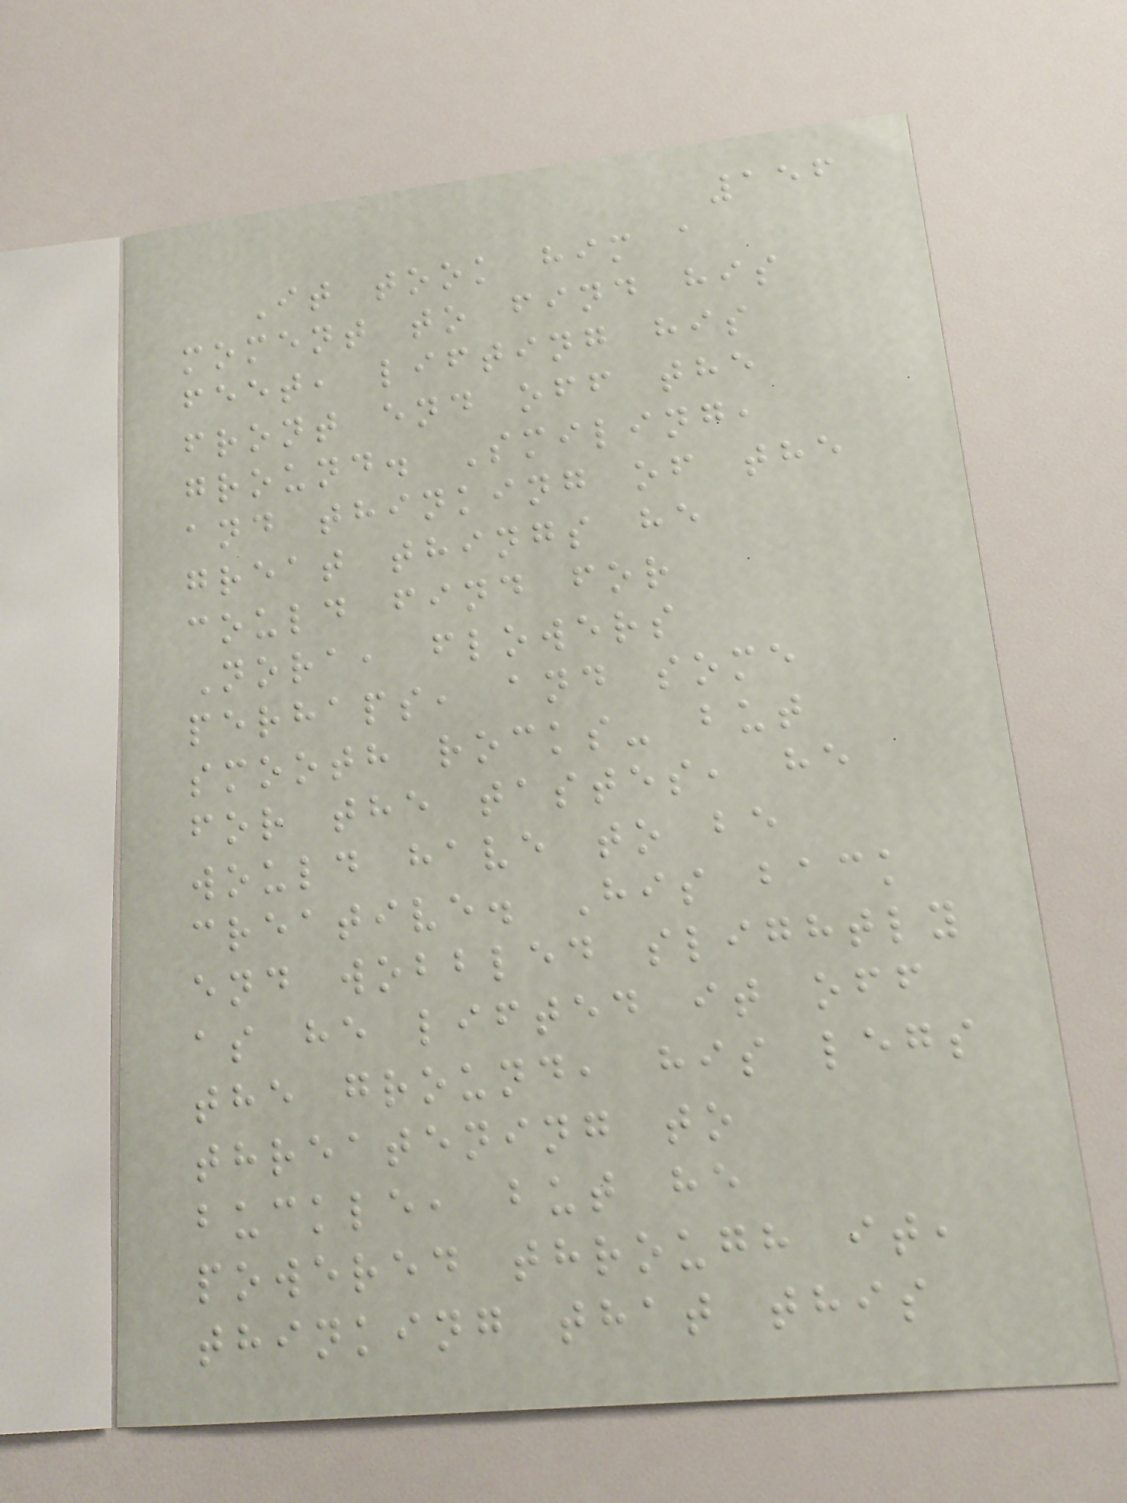156
It took him a
moment to find his
feet, lifting his
front end off the
ground. Smiling,
and thinking of the
great things he
could find for
Nora, flowers
perhaps, and some
smooth rocks- but
for the tastes, he
would have to be
creative. His back
end wobbled slightly
as he lifted it off
the ground, his legs
threatening to
buckle, but he
powered through it,
thinking that this
